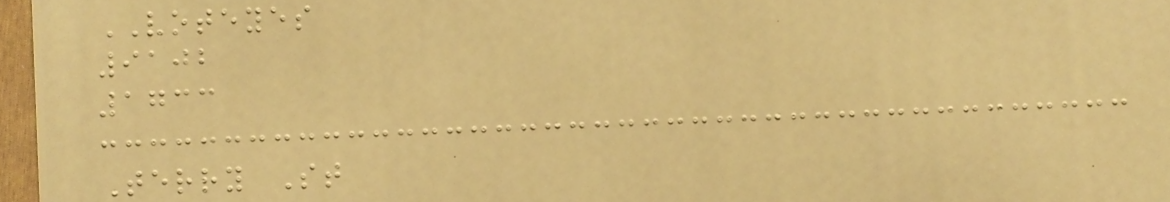VOTEYES
9102
1733
Terry St
